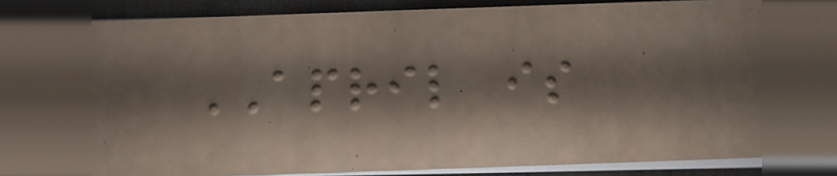APRIL is
